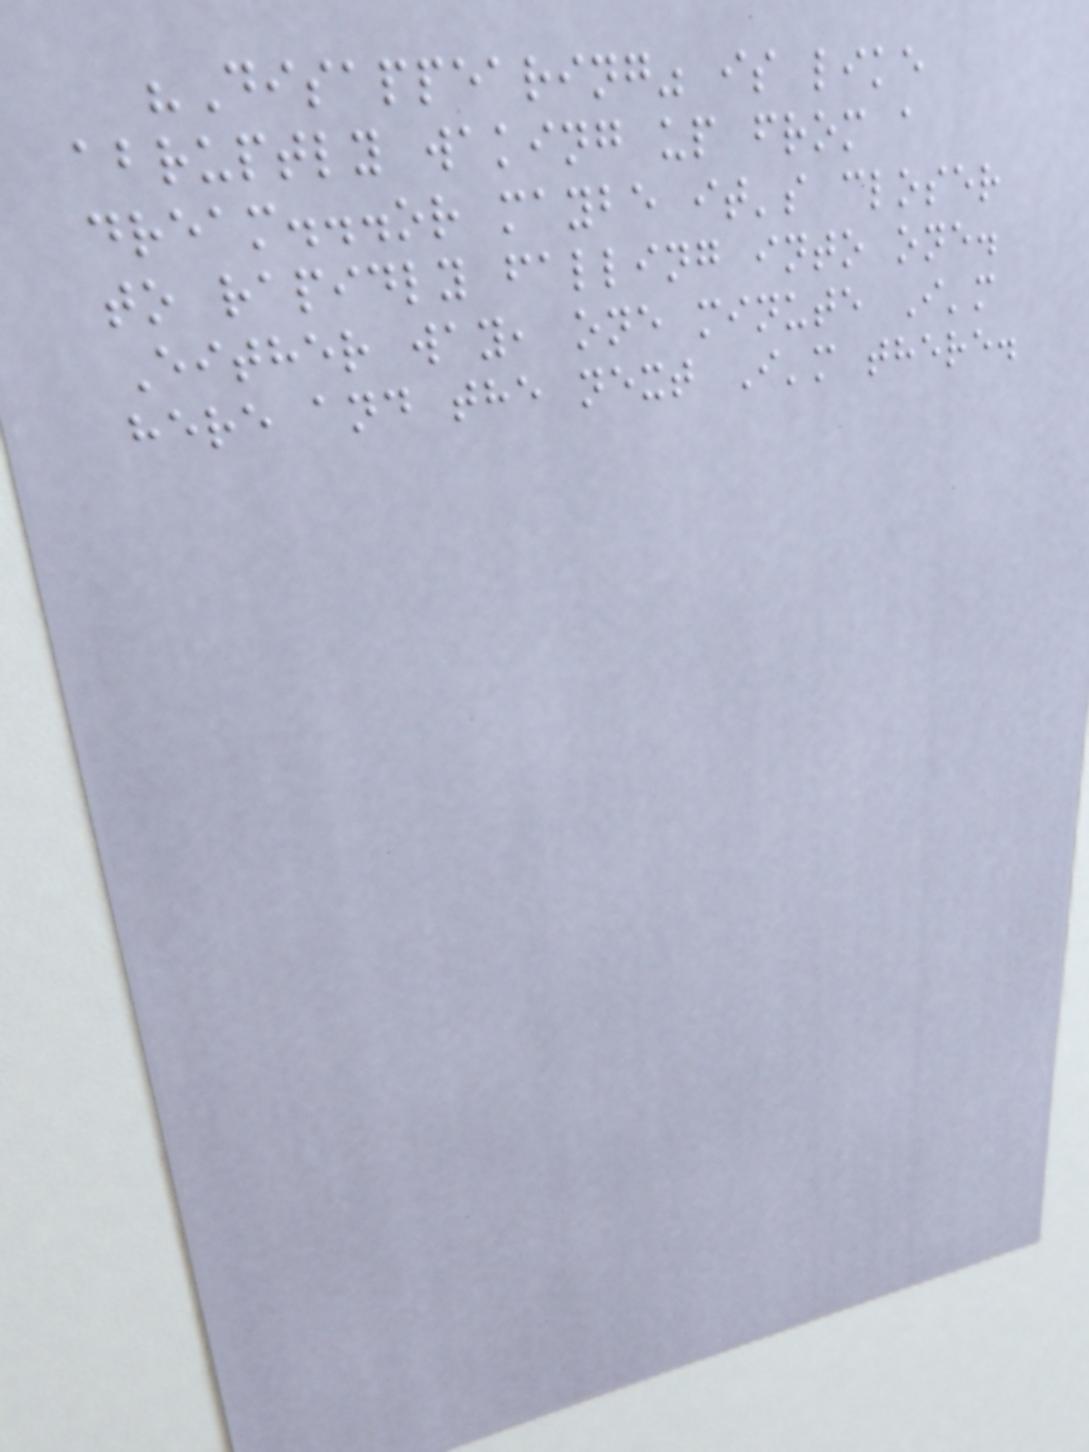"Disappearing" is like
abruptly waking up from a
dream...or maybe it's closer
to rapidly falling into one.
Either way, one minute I'm
here and the next I'm there.
